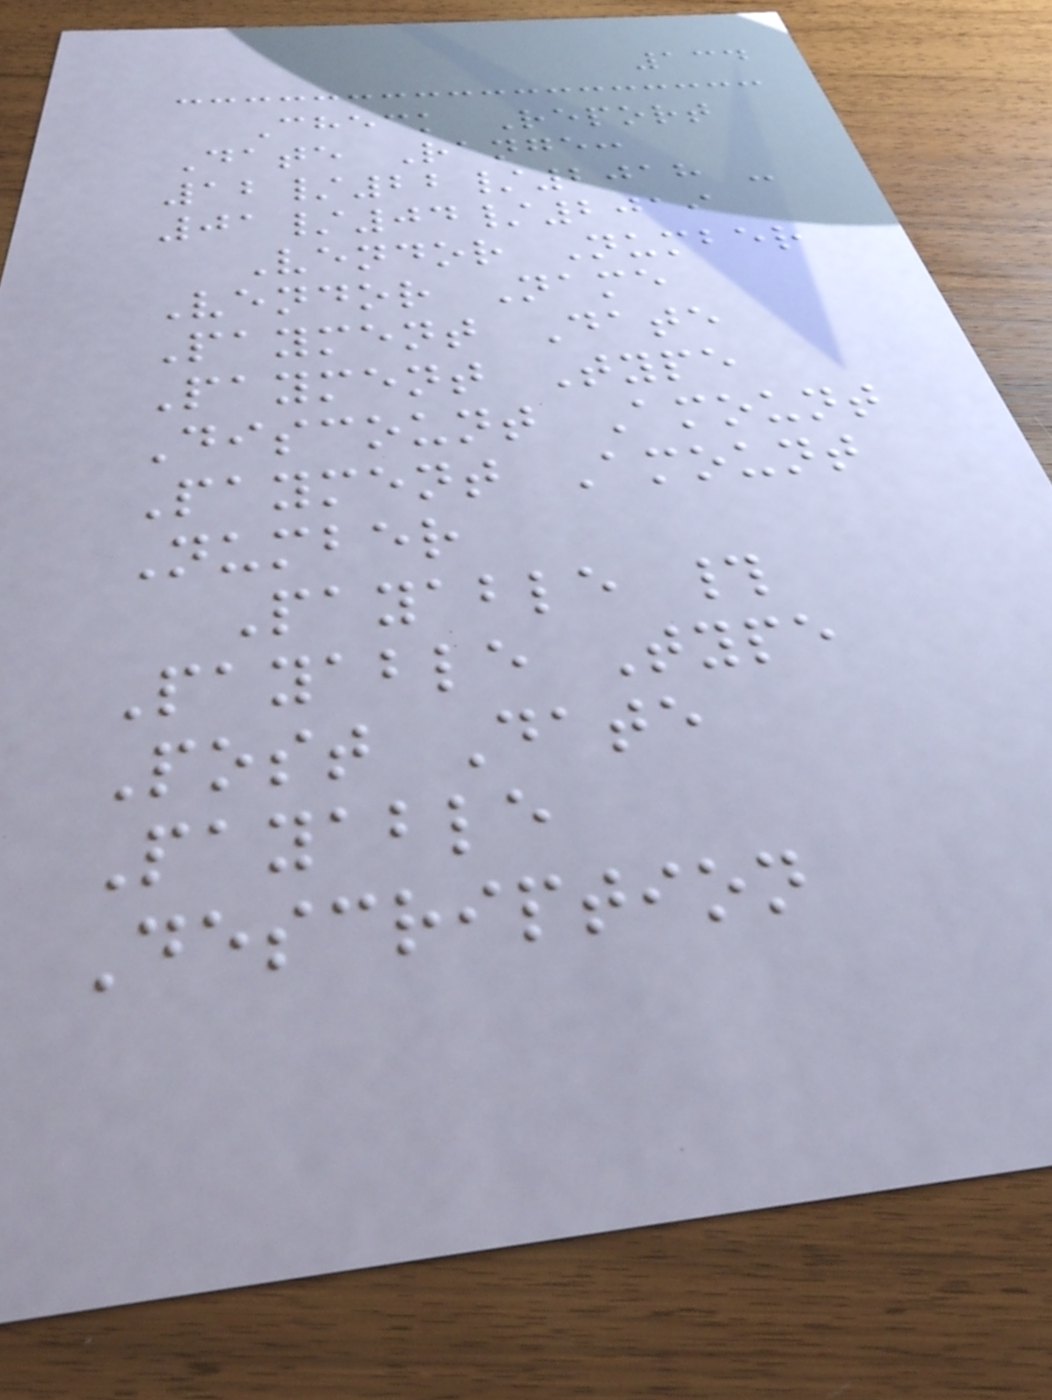134
Check Report
Date Range:
12/22/2018 -
01/04/2019
Vendor Number
Vendor Name
Payment Date
Payment Type
Discount Amount
Payment Amount
Number
Payable #
Payable Type
Post Date
Payable
Description
